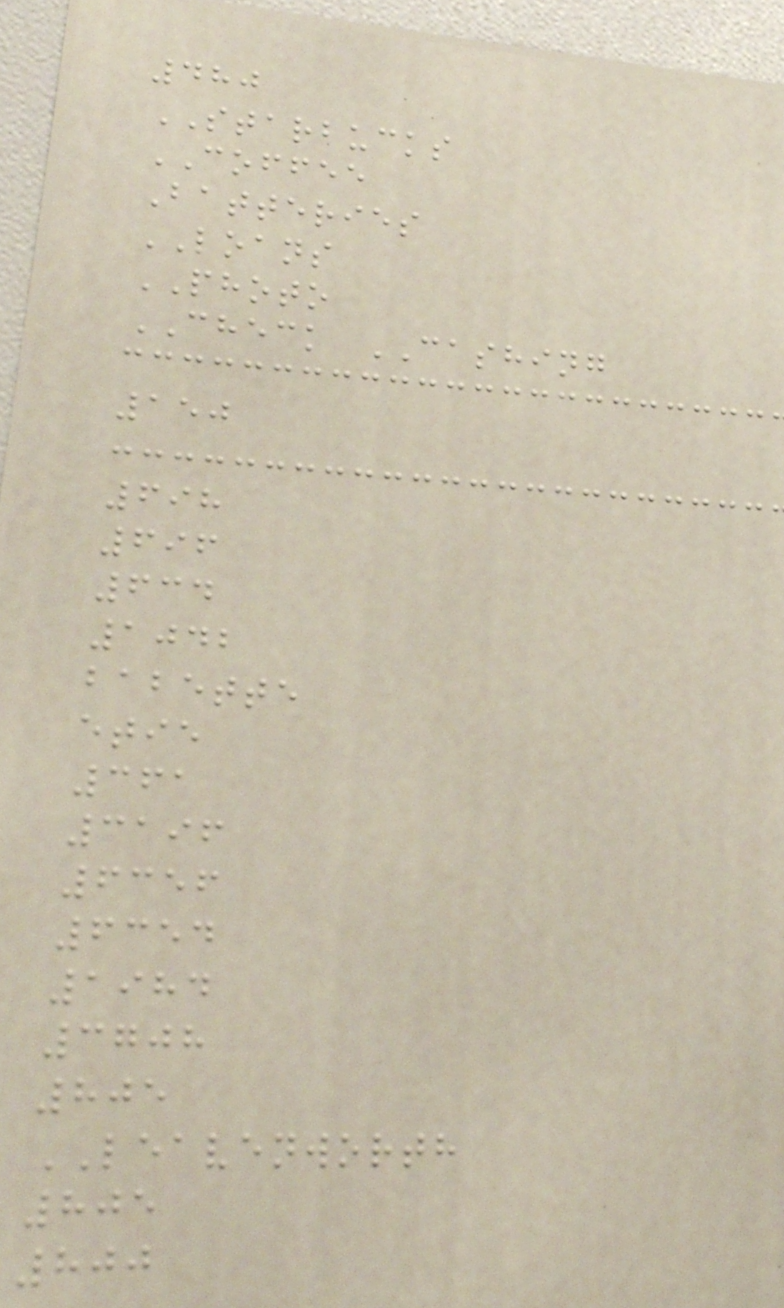480
STARBUCKS
COFFEE
Batteries
LOANS
PHOTO
CHECK CASHING
150
698
696
634
1042
babette
etie
361
3196
6356
6354
1984
3708
805
LEAVENWORTH
805
800
